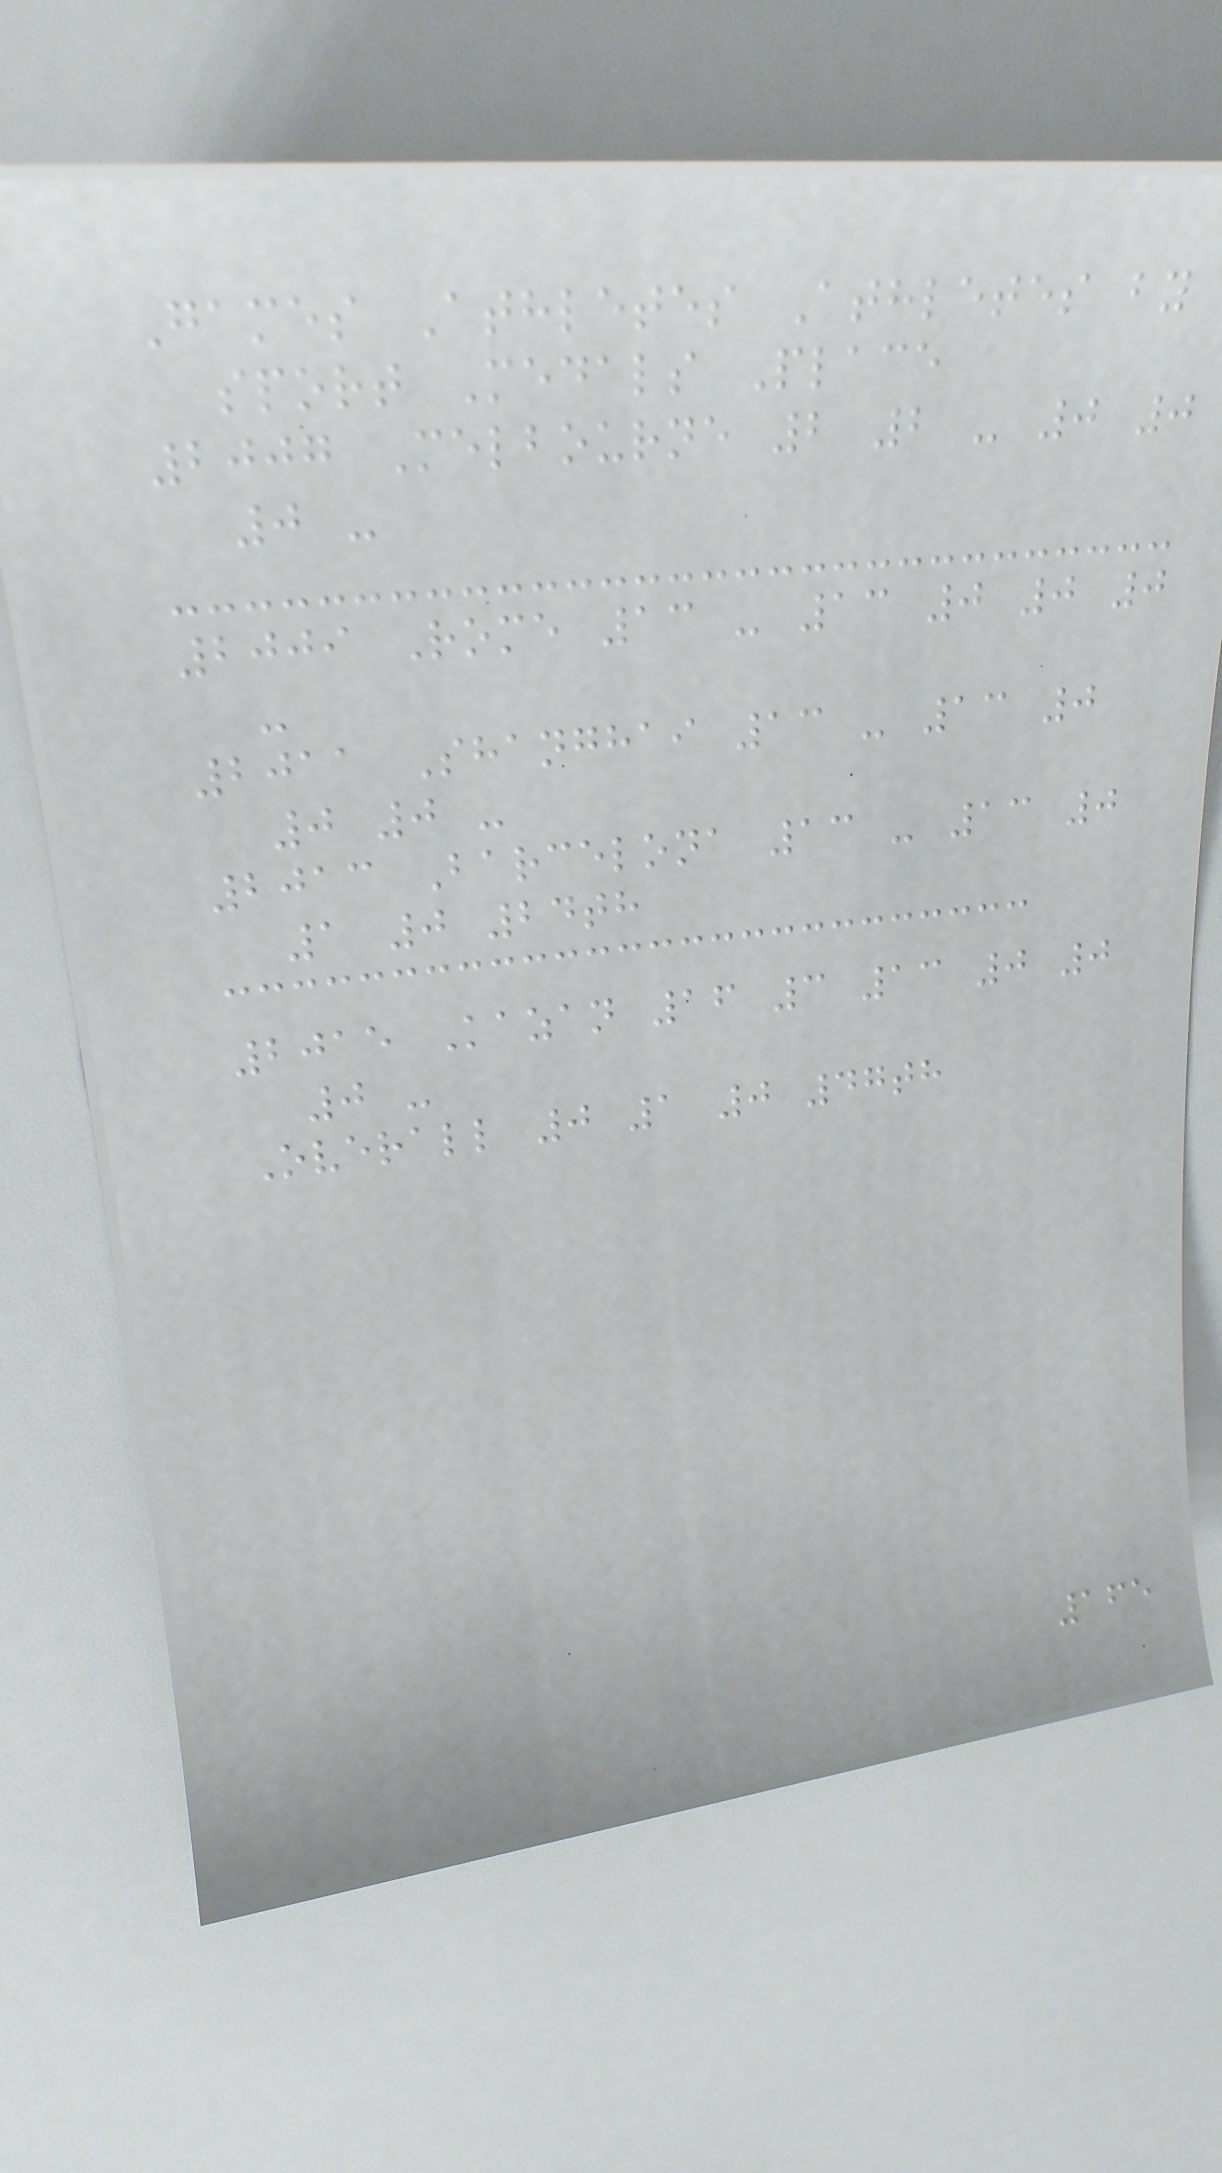Games Athletes Athletes by
sport Medals Place
2007 Melbourne 2 2 - 0 0
0 -
2009 Rome 13 - 13 0 0 0
-
2011 Shanghai 13 - 13 0
0 0 -
2013 Barcelona 13 - 13 0
1 0 24th
2015 Kazan 16 3 13 0 0
0 -
Overall 0 1 0 47th
165
